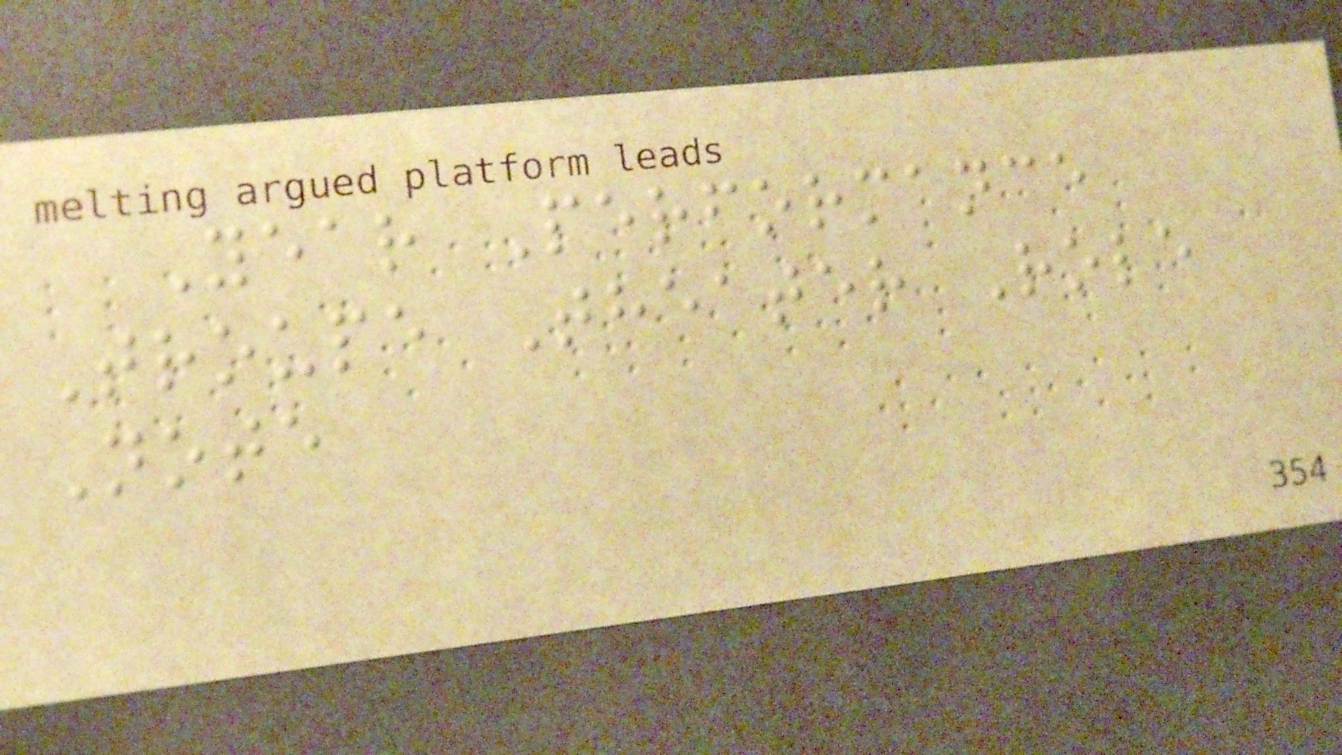Year Performance
Troupe Theater Role
Note
